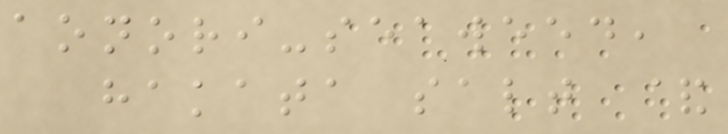aonori-seaweed,
hakata salt &
